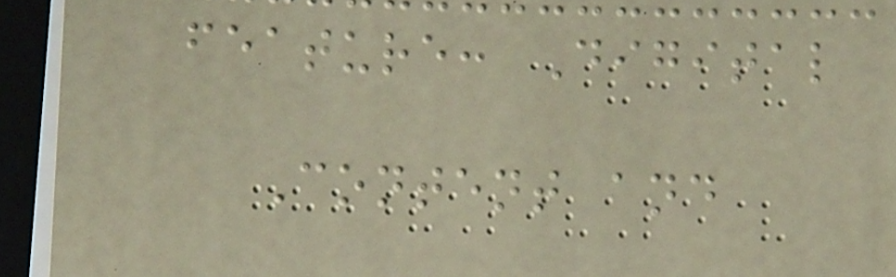feature: Digital
Content and
